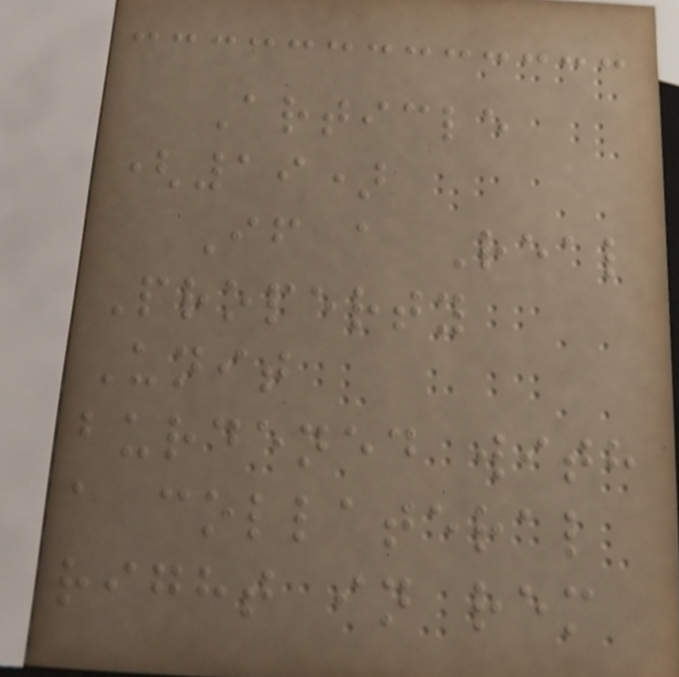Article
(19)
If a Real
Property
Unit
burdened with
a collateral
right in rem
